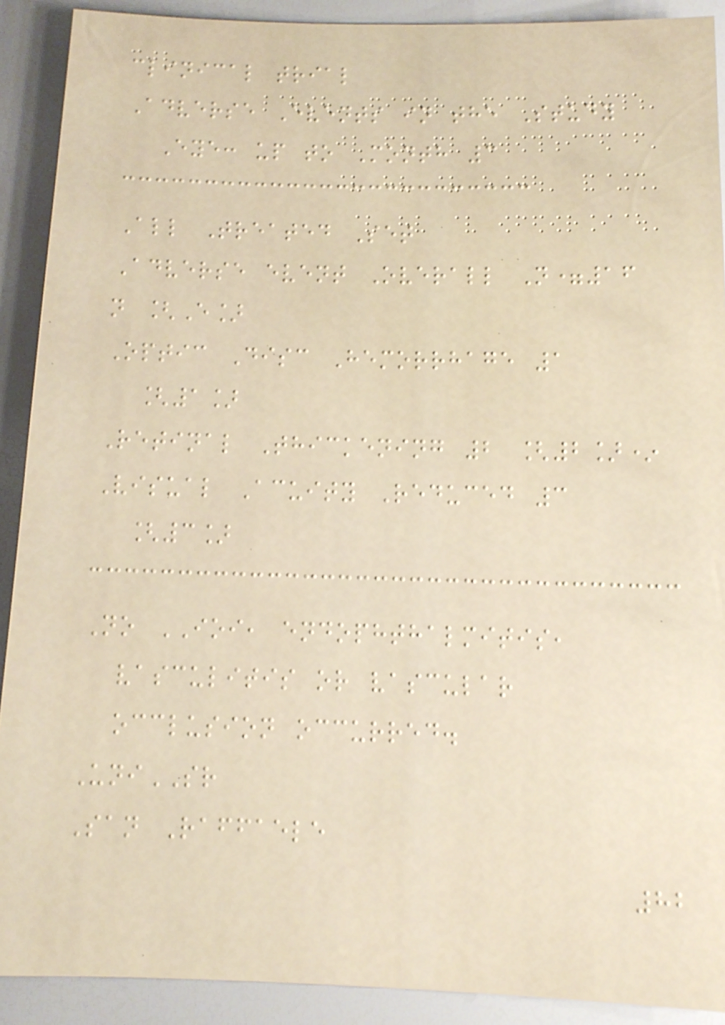clinical trial
Adverse Events in the Study
Eye: up to Month 3
All Treated Set
Adverse event Overall N=16
n [E]
Optic Disc Hemorrhage 1
[1]
Retinal Thickening 2 [2]*
Visual Acuity Reduced 3
[3]
No IOI, endophthalmitis,
vasculitis or vascular
occlusion occurred.
UniSR
San Raffaele
82
